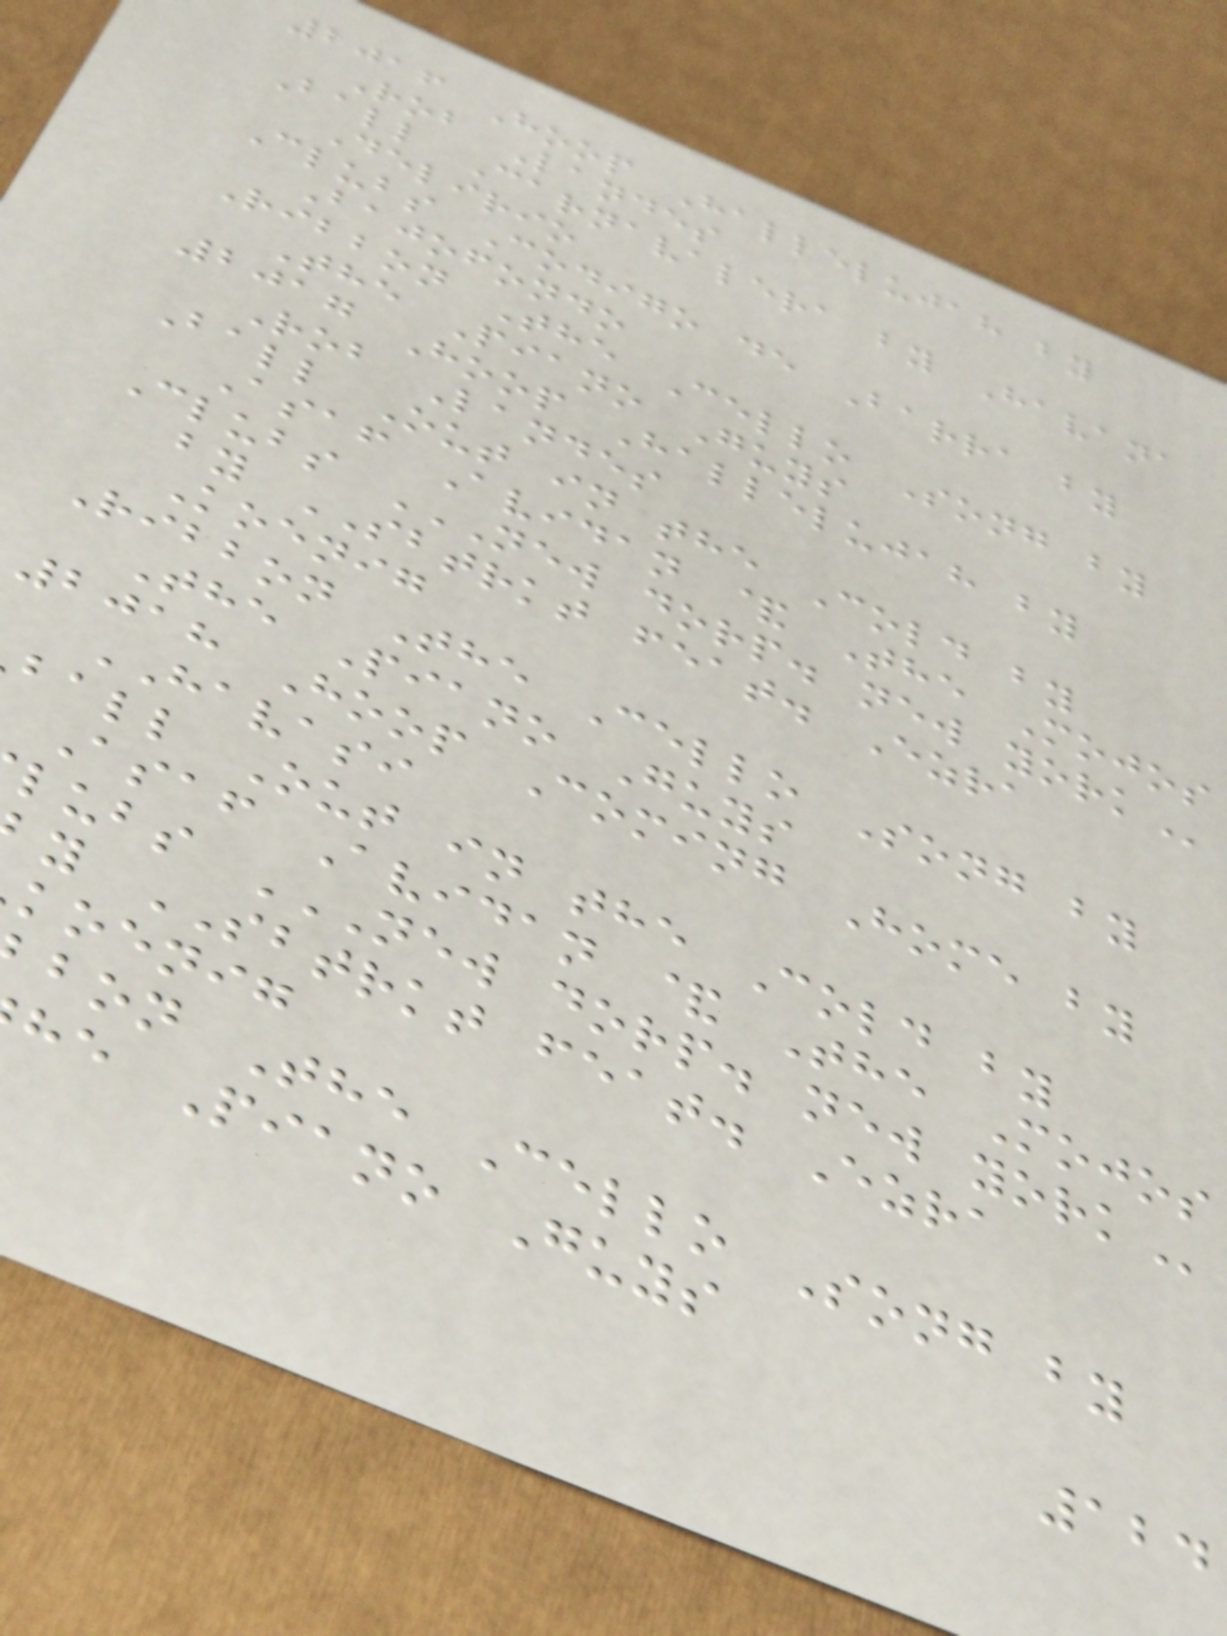2016 Hoop Hallelujah by
Rob Landes
Ball Carnavalera by Havana
Delirio
Clubs Codigo de Barra by
Bajofondo
Ribbon The Cello Song by
The Piano Guys
2017 Hoop Hallelujah by
Rob Landes
Ball Out in the Cold by
Asaf Avidan & The Mojos
Clubs NEW DORP. NEW YORK
by SBTRKT feat. Ezra
Koenig
Ribbon The Cello Song by
The Piano Guys
2018 Hoop Coming Home by
HAVASI
ball Out in the Cold by
Asaf Avidan & The Mojos
lubs NEW DORP. NEW YORK
y SBTRKT feat. Ezra
koenig
bon The Cello Song by
he Piano Guys
124
